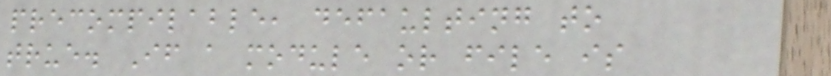precompilable, defaulting to
true. If a module or file is
